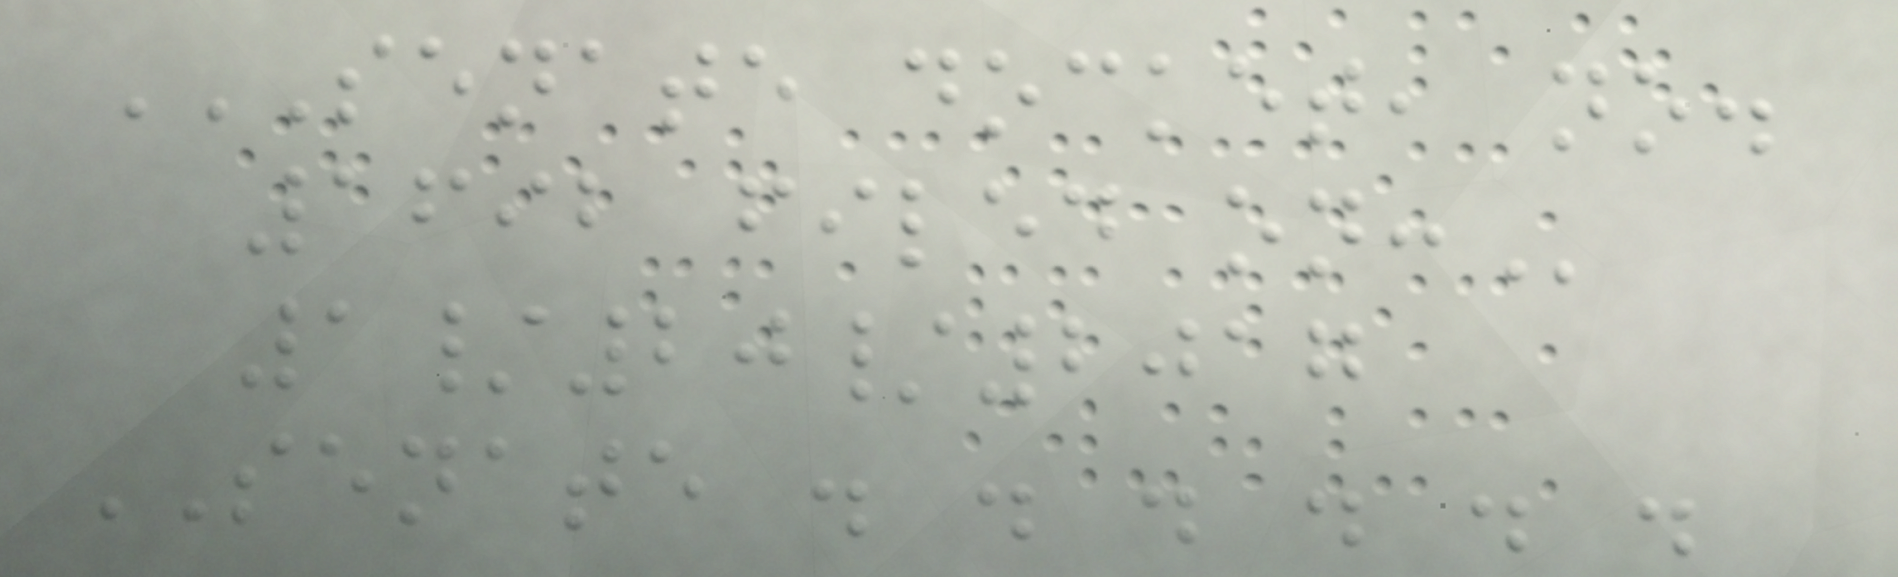SENATE DOCKET, NO.
1692 FILED ON:
1/20/2017
SENATE . . . . . .
